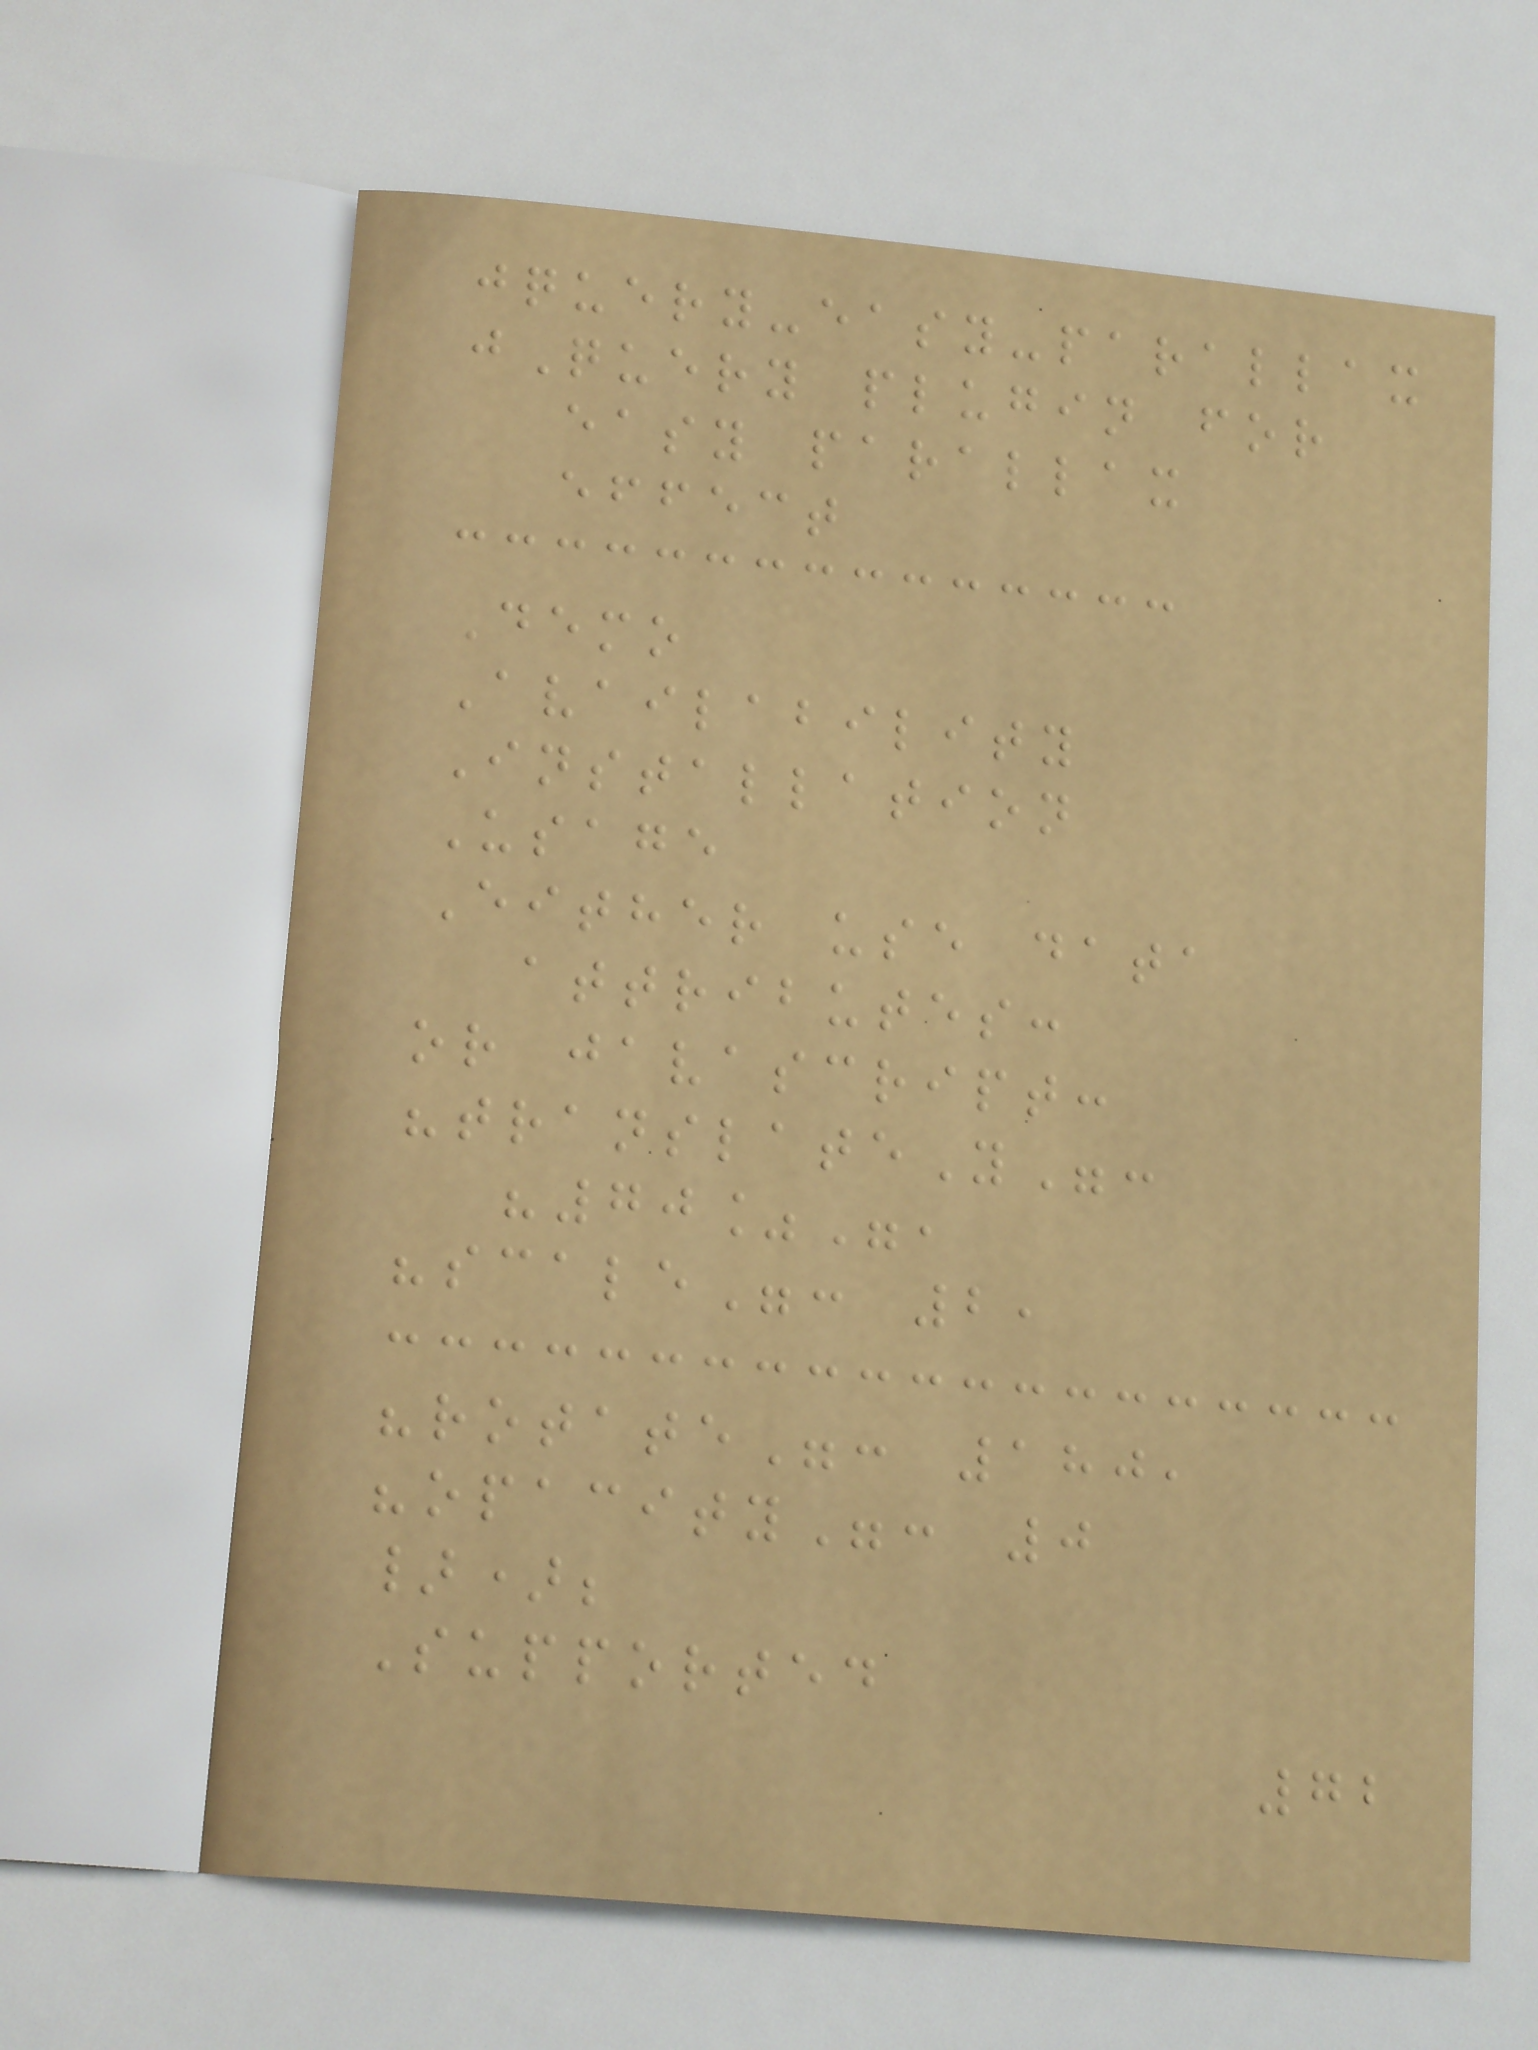jquery-easy-parallax
jQuery plugin for
easy parallax
effect
Demo
Availability
Installation
Usage
Either use data
attributes:
or javascript:
"translateY":
"70%",
"scale": 2,
"rotate": 180,
"opacity": 0
});
Supported
72
